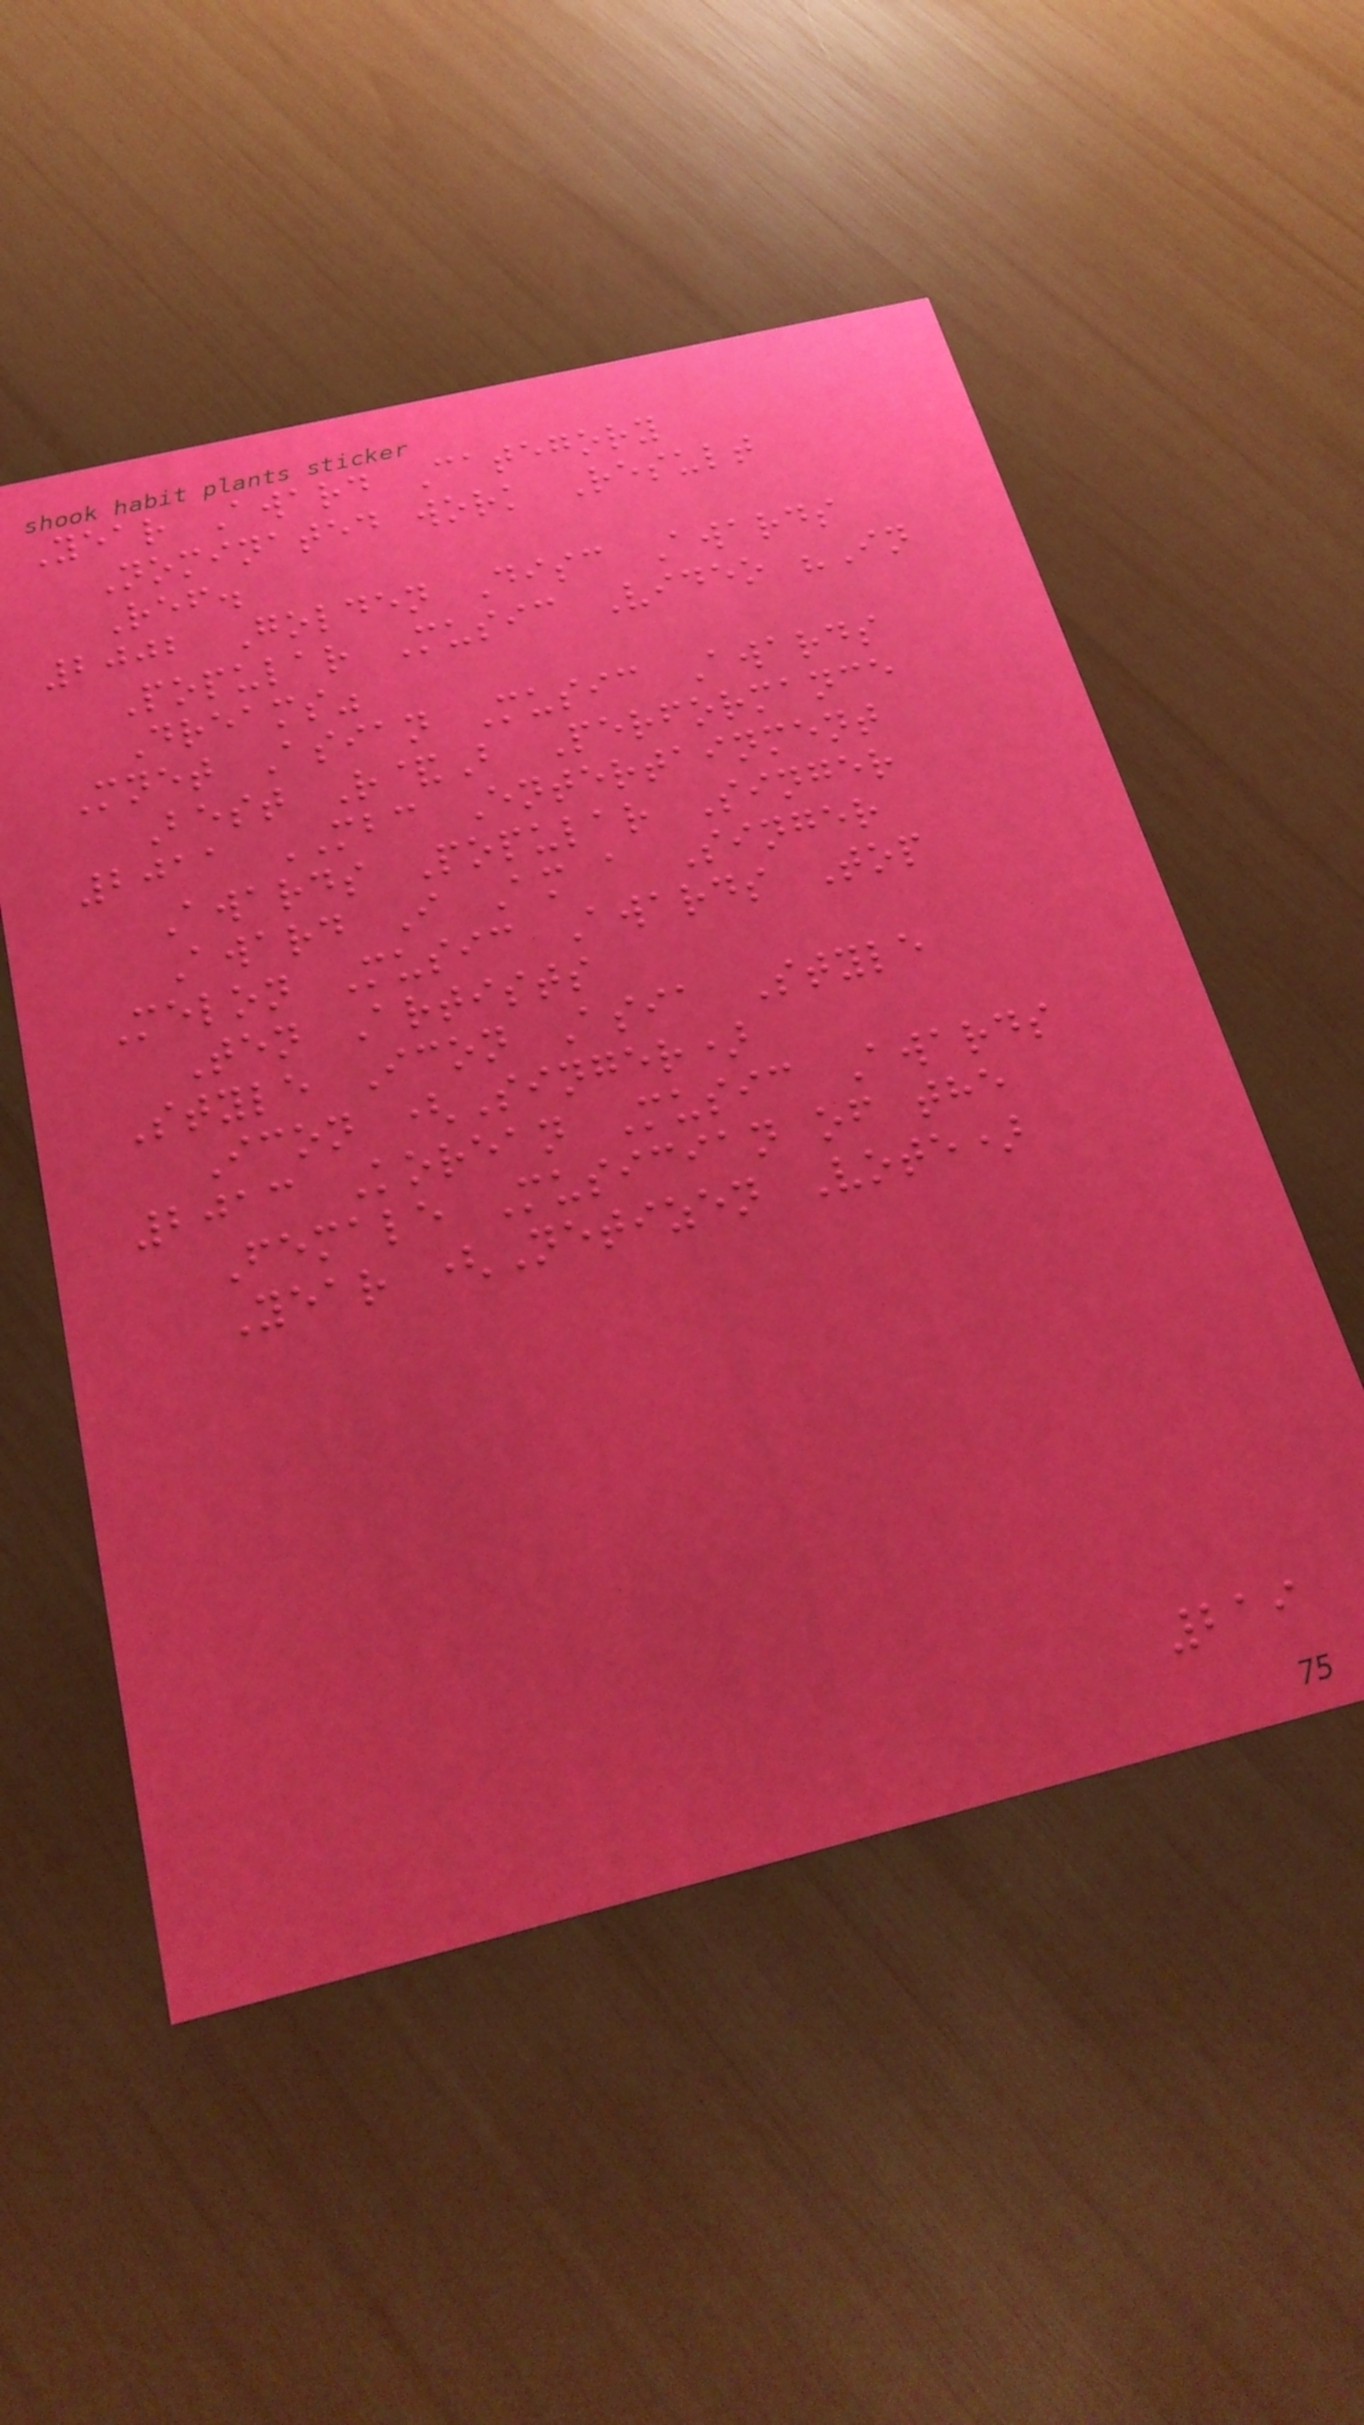Year Award Category
Nominated work Result
Ref.
2002 Golden Disc Awards
Popular Music Video "In
Dreams"
Mnet Asian Music Awards
Best R&B Performance
2011 MBC Entertainment
Awards Popular Singer
Award I Am a Singer
Melon Music Awards Top
Ten Artists
Style Icon Asia Style
Icon (Singer)
2013 Korean Music Awards
Female Musician of the
Year (Netizen Vote)
219
